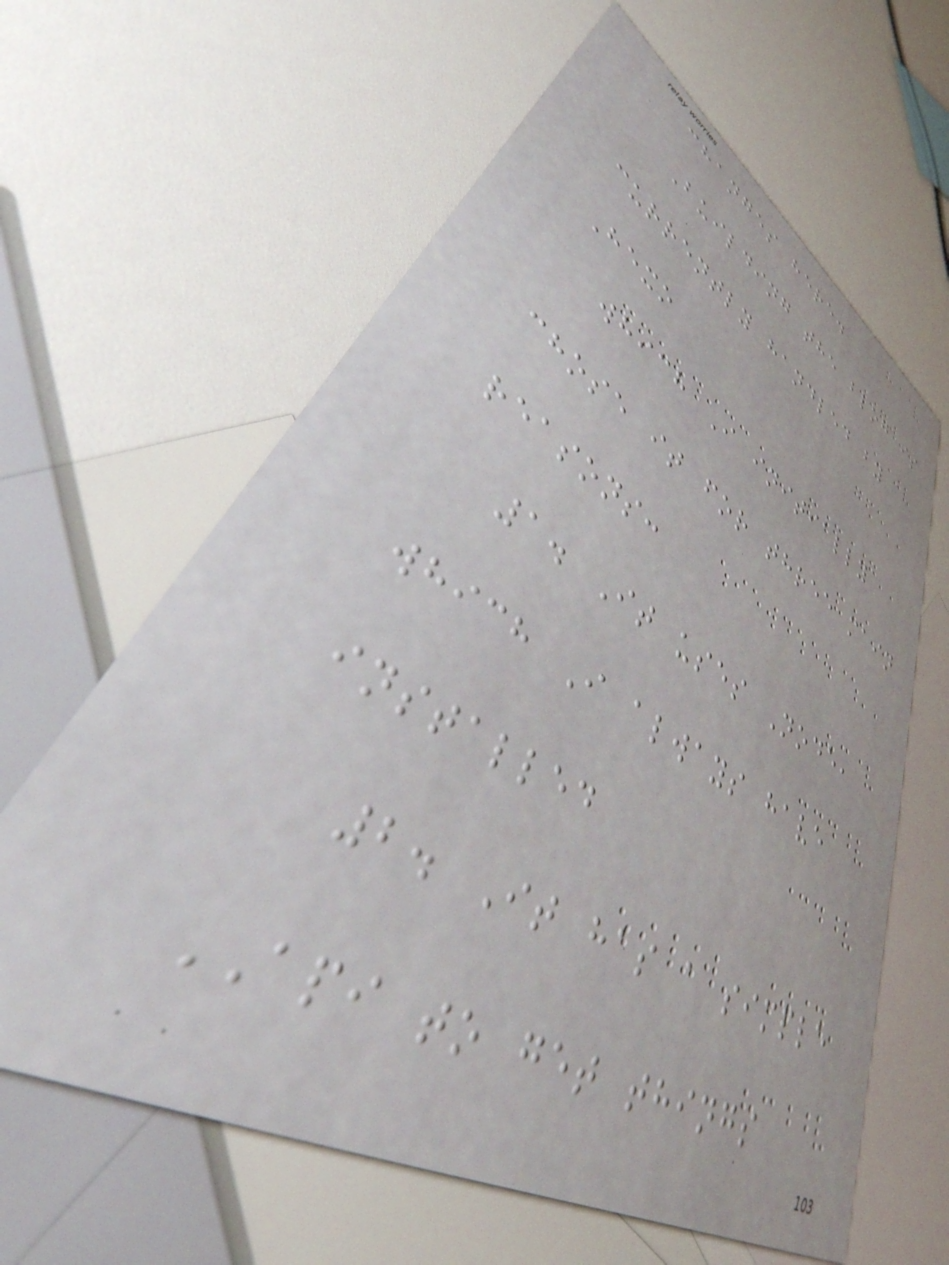changes here.
Building the blog is
currently handled by
Hexo
which I initially
chose it for three main
reasons:
1. It uses Node,
which I always have
installed
2. It has a simple
API to get things
